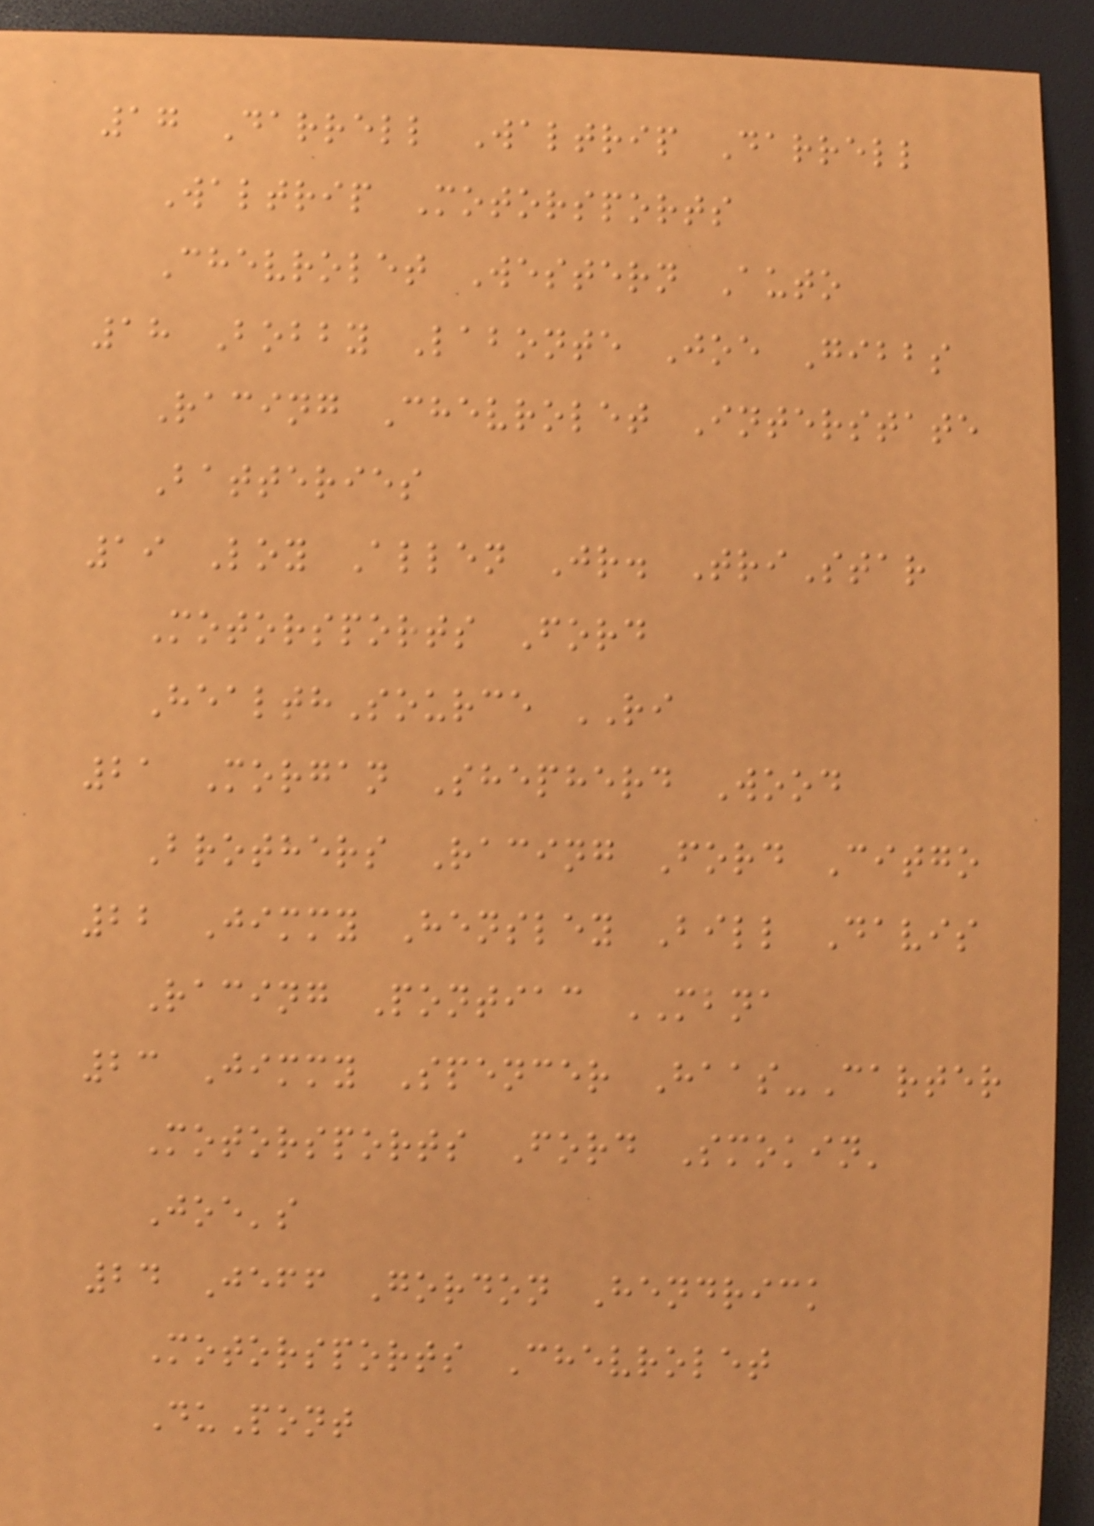17 Darrell Waltrip Darrell
Waltrip Motorsports
Chevrolet Western Auto
18 Bobby Labonte Joe Gibbs
Racing Chevrolet Interstate
Batteries
19 Loy Allen Jr. TriStar
Motorsports Ford
HealthSource RI
21 Morgan Shepherd Wood
Brothers Racing Ford Citgo
22 Jimmy Hensley Bill Davis
Racing Pontiac MBNA
23 Jimmy Spencer Haas-Carter
Motorsports Ford Smokin'
Joe's
24 Jeff Gordon Hendrick
Motorsports Chevrolet
DuPont
